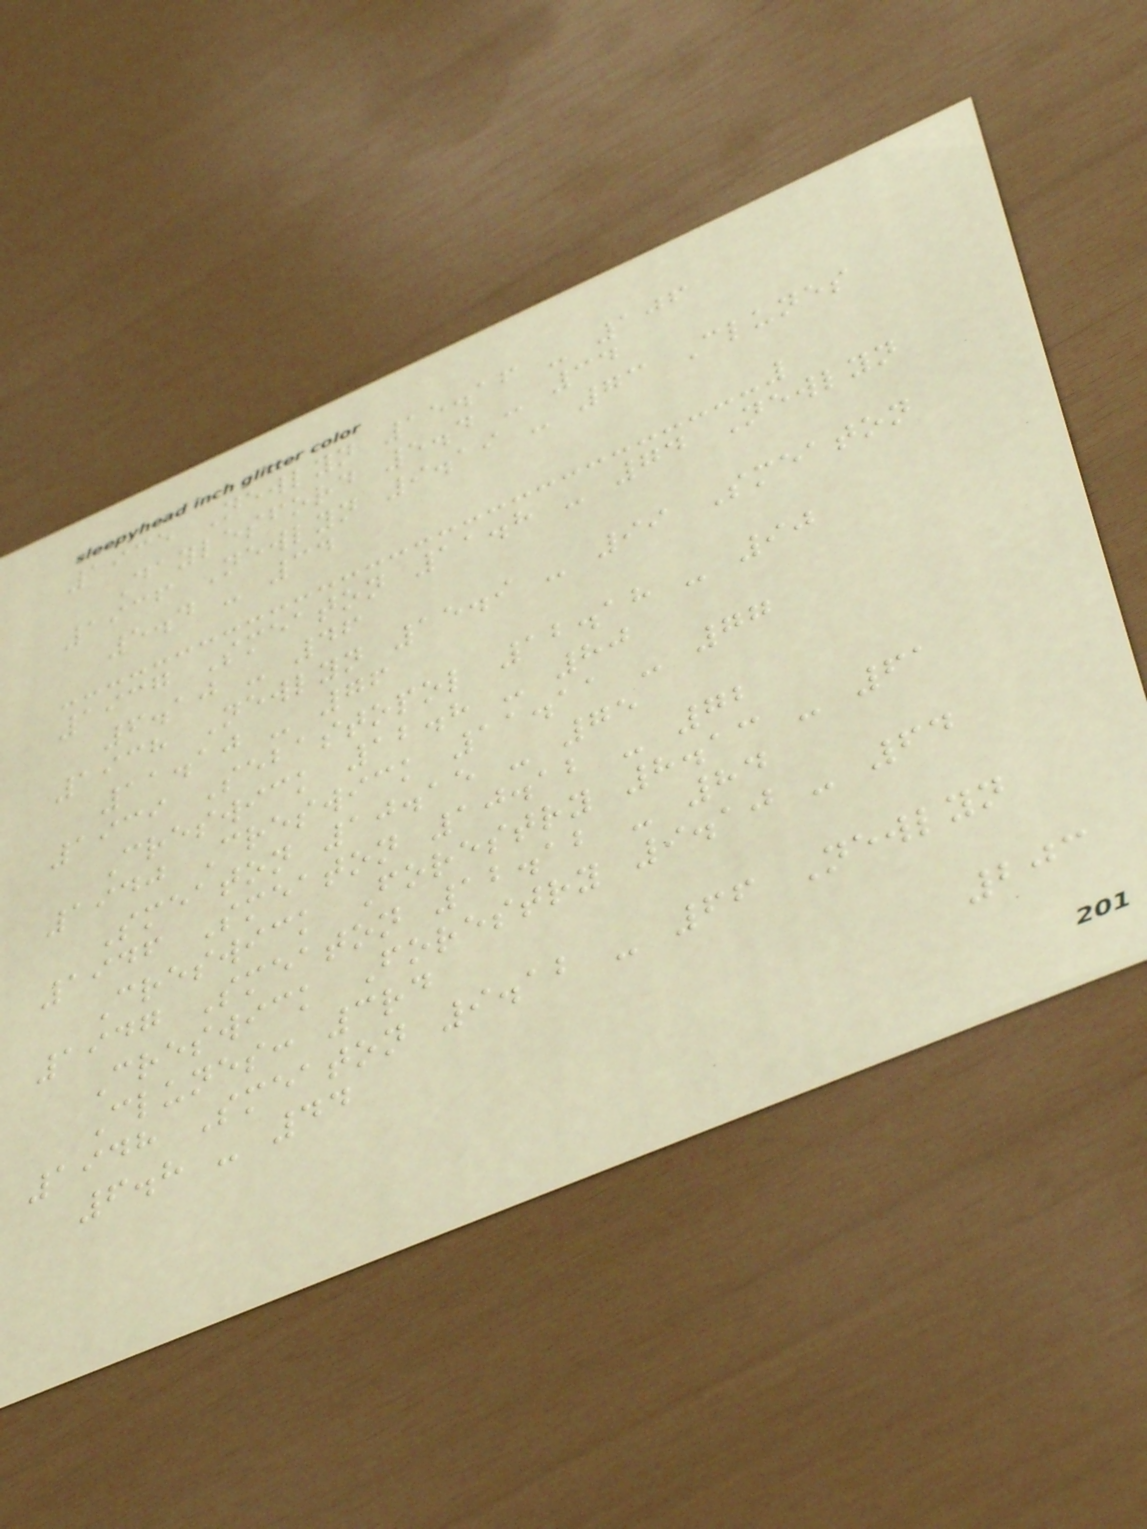1935 Newlyn 15.16 - 106
Daylesford 5.4 - 34
1936 Newlyn 9.19 - 73 Clunes
5.4 - 34
1937 Smeaton 11.8 - 74 Newlyn
6.10 - 46
1938 Newlyn 15.9 - 99 Smeaton
11.10 - 76
1939 Sebastopol 12.18 - 90
Creswick 12.8 - 80
1940 Creswick 11.11 - 77
Smeaton 10.15 - 75
1946 Smeaton 10.12 - 72
Creswick Forestry 8.13 - 61
1947 Smeaton 12.12 - 84
Creswick Forestry 9.10 - 64
Clunes: 3rd
1948 Smeaton 9.12 - 66 Newlyn
6.8 - 44
203
